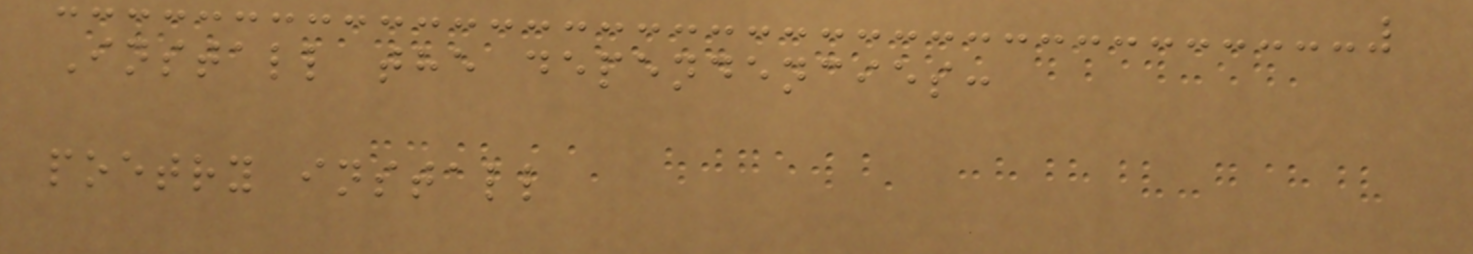Install the dependencies:
poetry install
